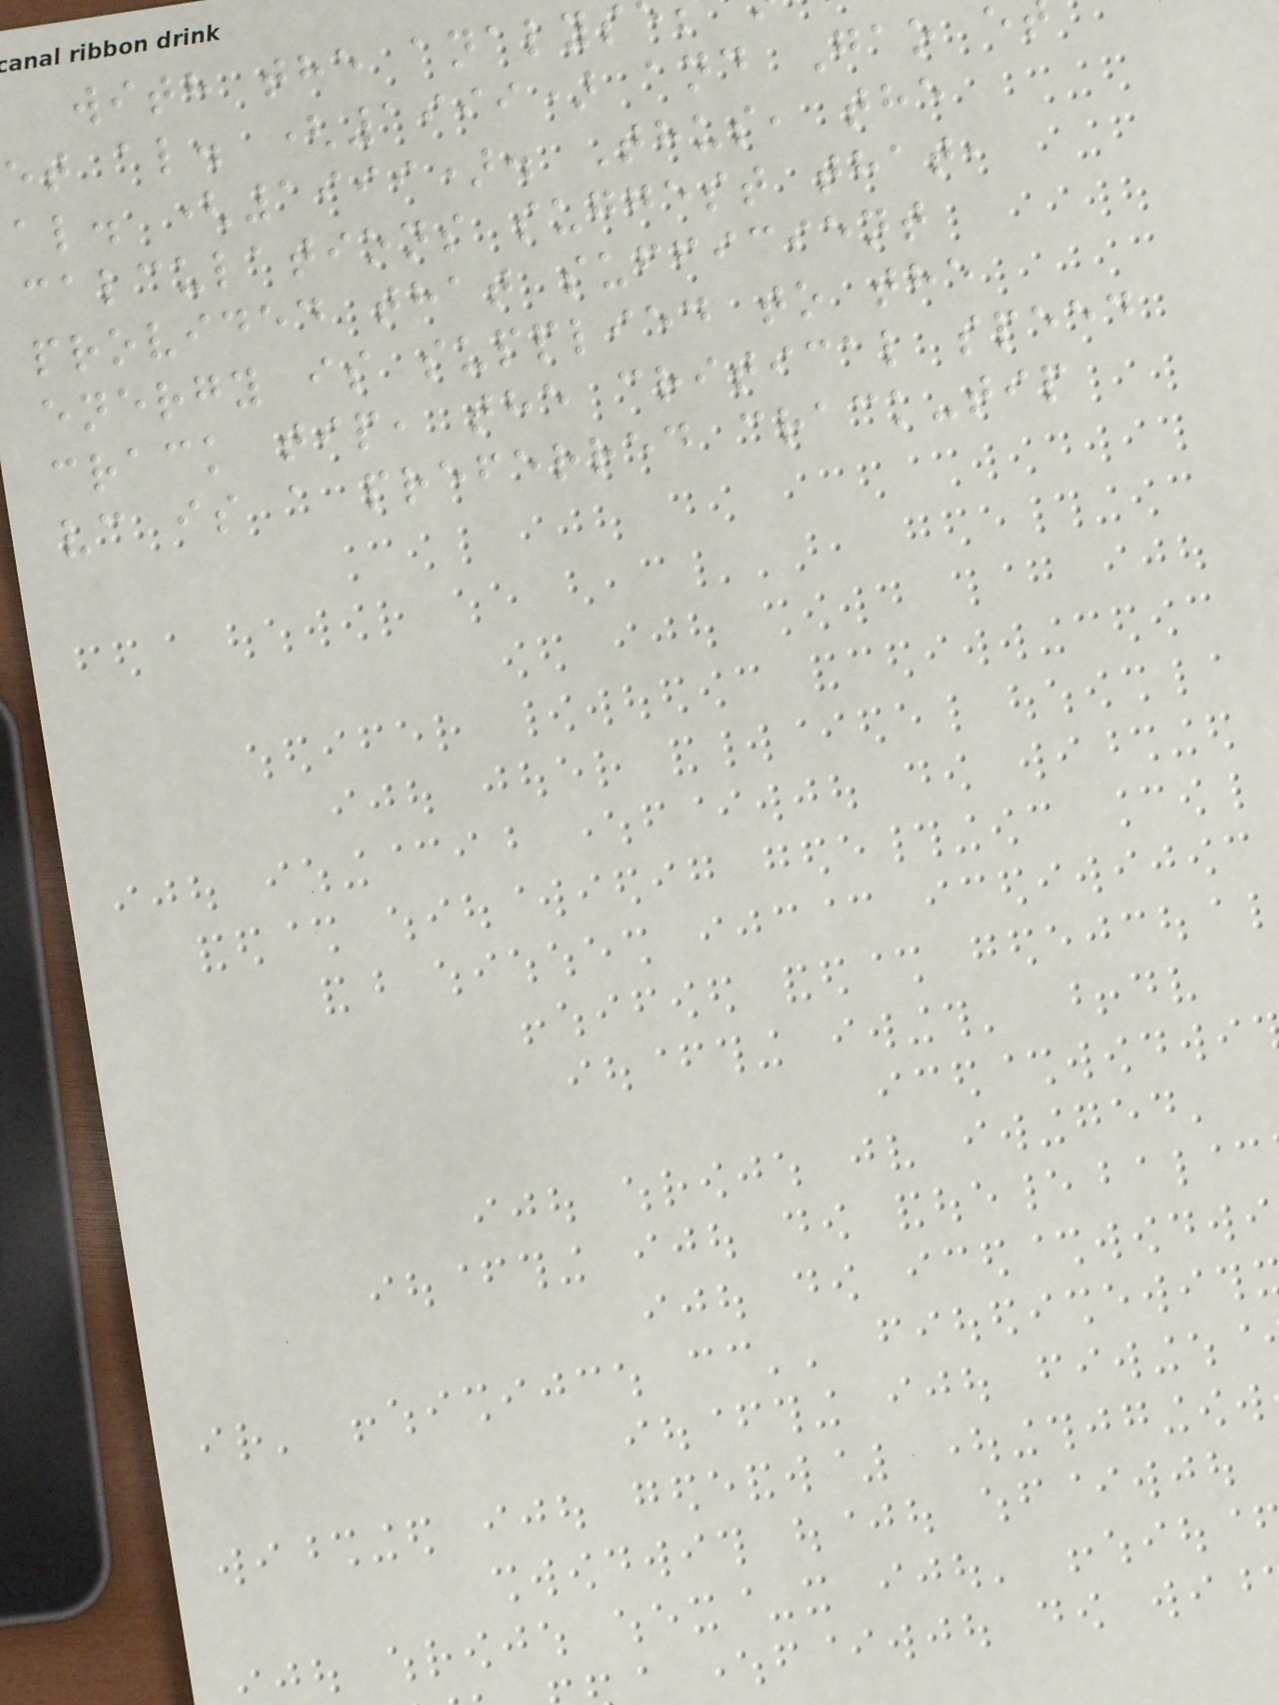with the analys
et al. (1999) and Gao e
al. (1999). Thus, the
calculations suggest that,
provided that sufficient
energy is supplied to the
crack tip, the critical speed
vc is a preferred crack-tip
